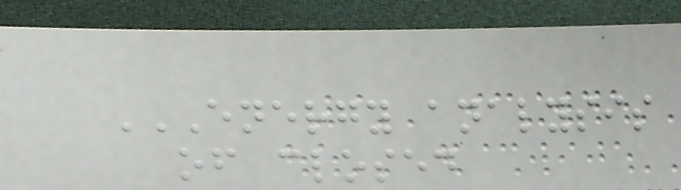ENERGY ANALYSIS
OF CLOSED
